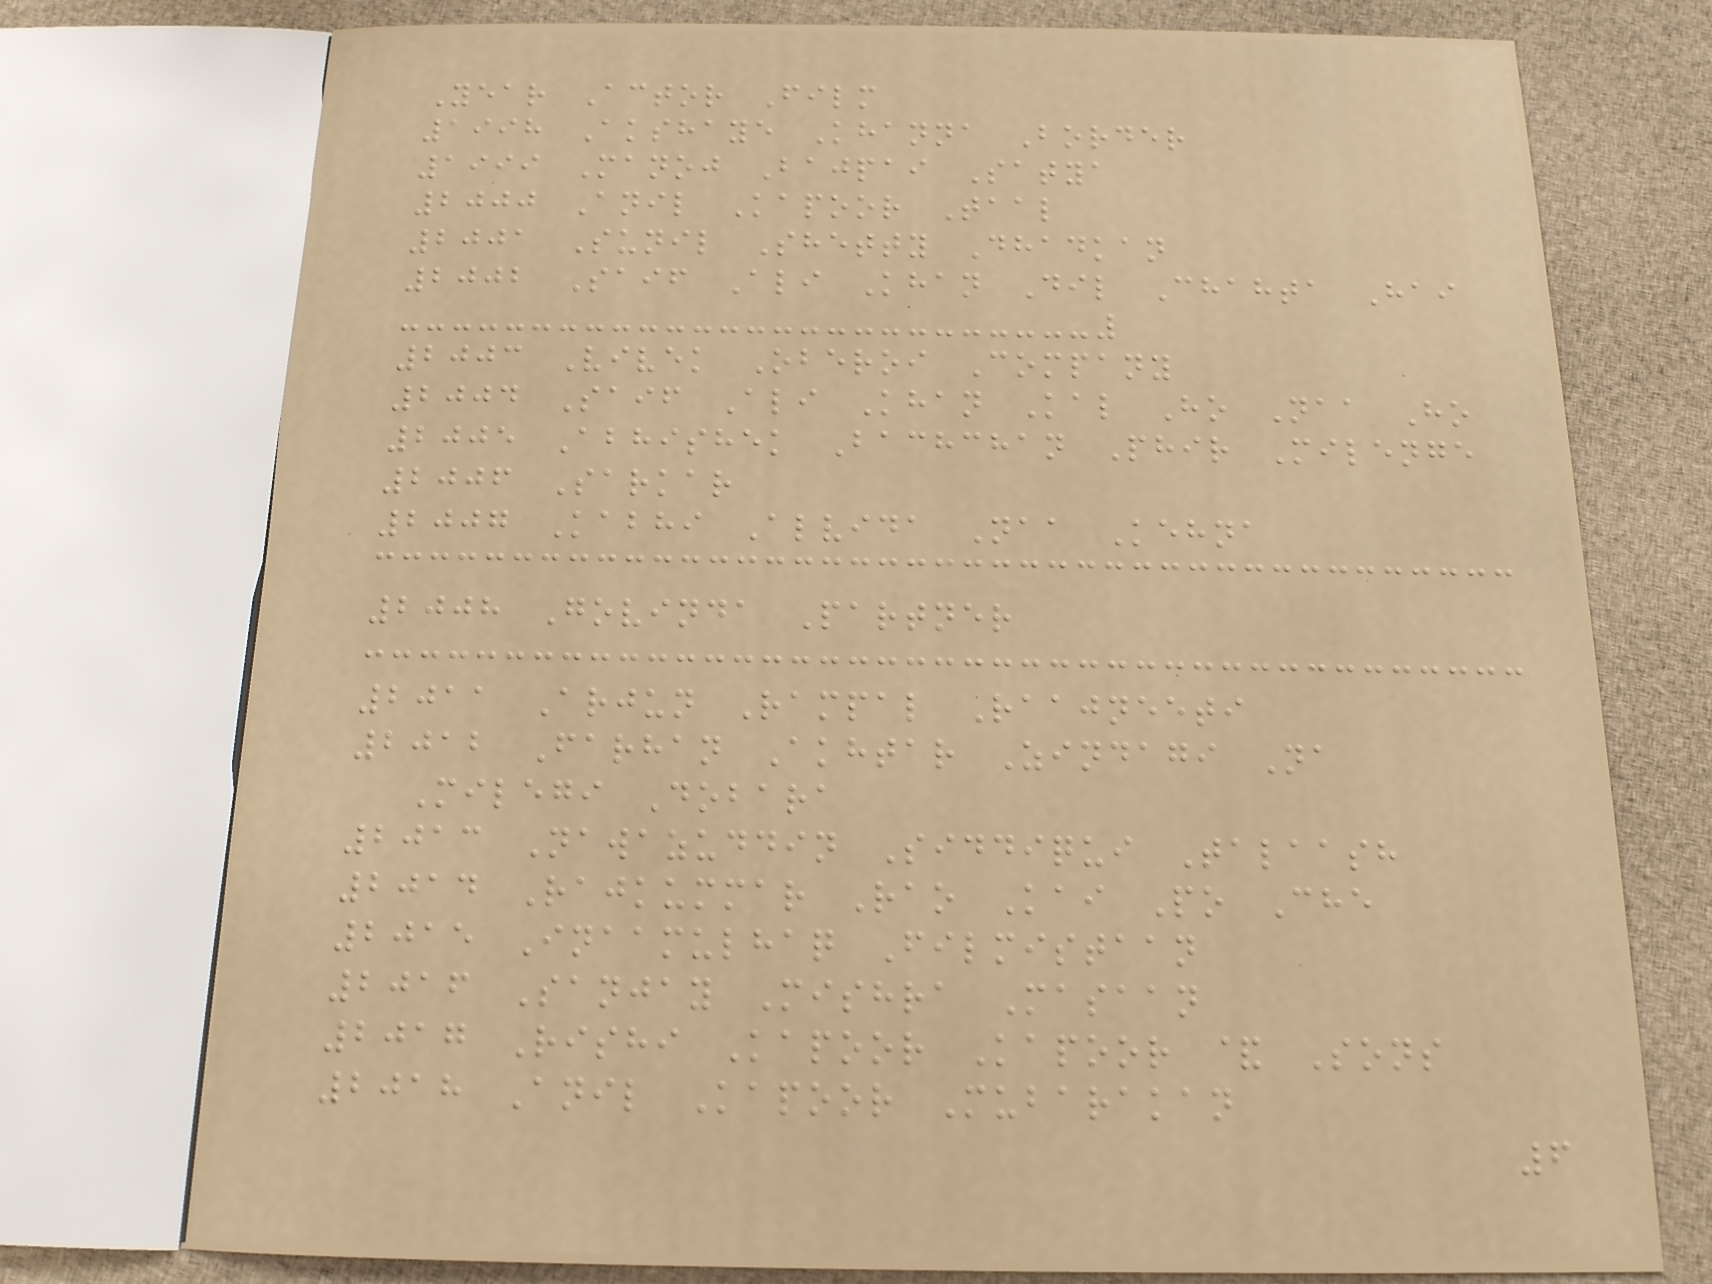Year Actor Film
1998 Akshaye Khanna Border
1999 Manoj Bajpai Satya
2000 Anil Kapoor Taal
2001 Sunil Shetty Dhadkan
2002 Saif Ali Khan Dil Chahta Hai
2003 Vivek Oberoi Company
2004 Saif Ali Khan Kal Ho Naa Ho
2005 Abhishek Bachchan Phir Milenge
2006 Sarkar
2007 Kabhi Alvida Naa Kehna
2008 Govinda Partner
2011 Arjun Rampal Raajneeti
2012 Farhan Akhtar Zindagi Na
Milegi Dobara
2013 Nawazuddin Siddiqui Talaash
2014 Rajkummar Rao Kai Po Che
2015 Inaamulhaq Filmistaan
2016 Sanjay Mishra Masaan
2017 Rishi Kapoor Kapoor & Sons
2018 Anil Kapoor Mubarakan
6
